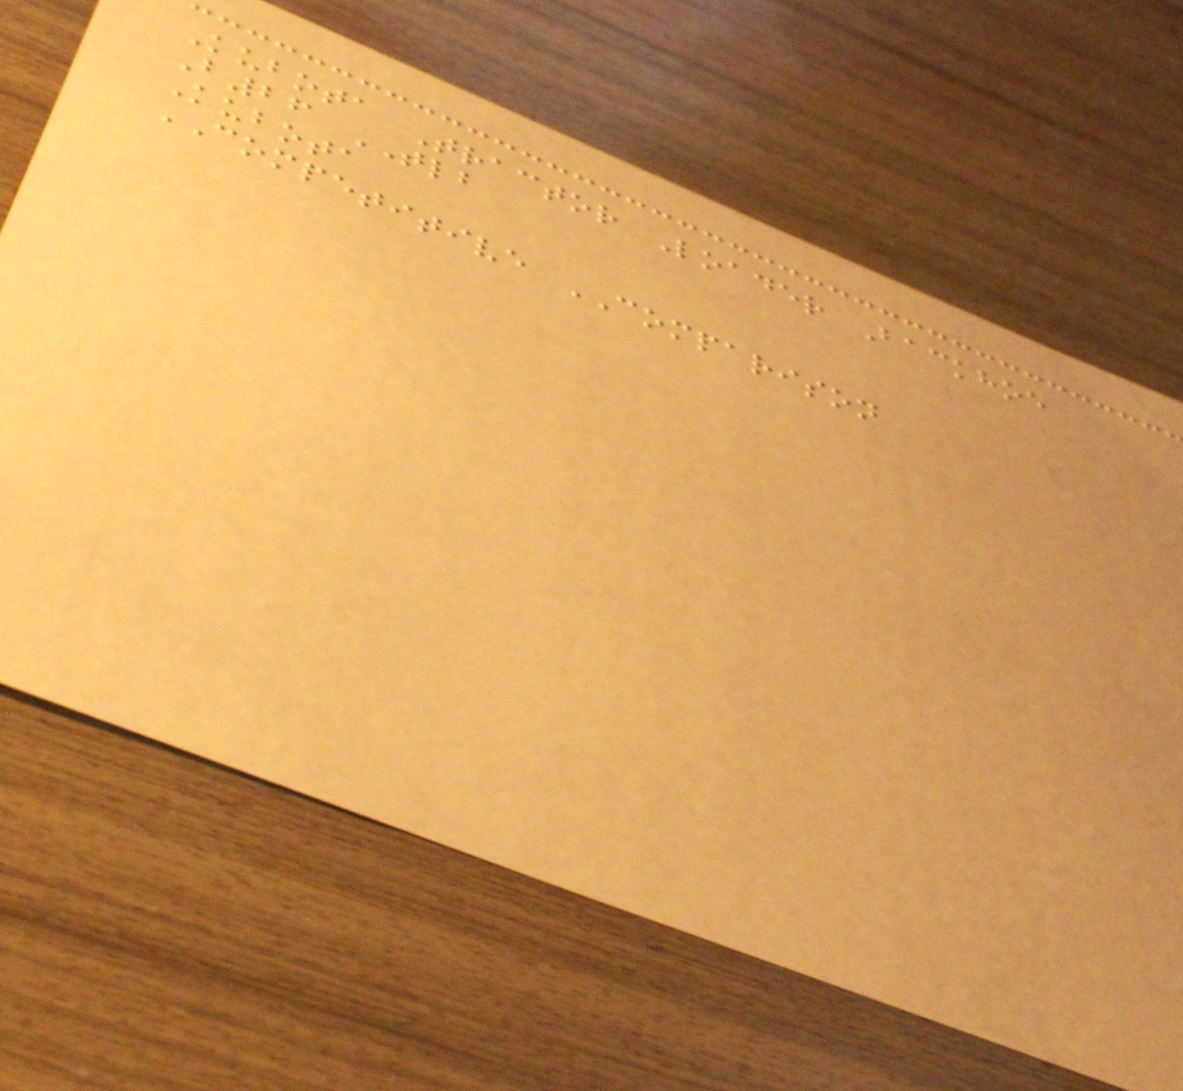Kubota Tractor Loader Backhoe
B26 TLB
Kubota
COMPETITIVE COMPARISON
